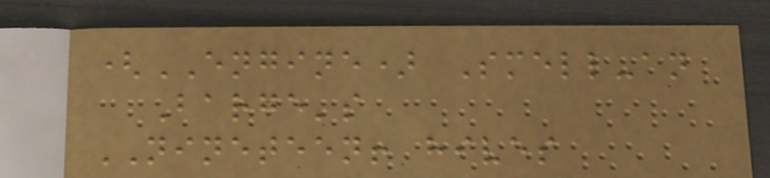(ENGINE) Smell-an
Barge's
NINETEEN! hives
